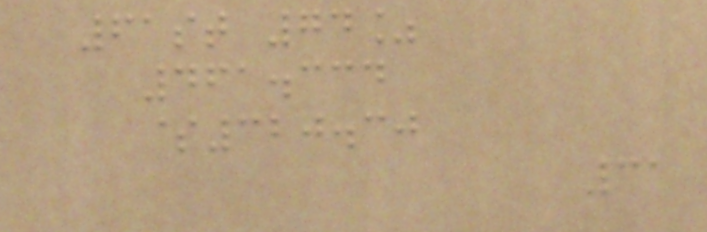61st 74%
461.334
$320.30
31
